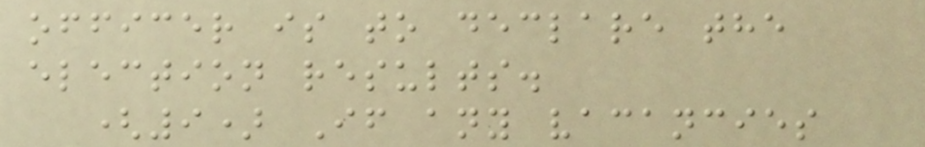officer is to declare the
election results.
(9) If any vacancies
